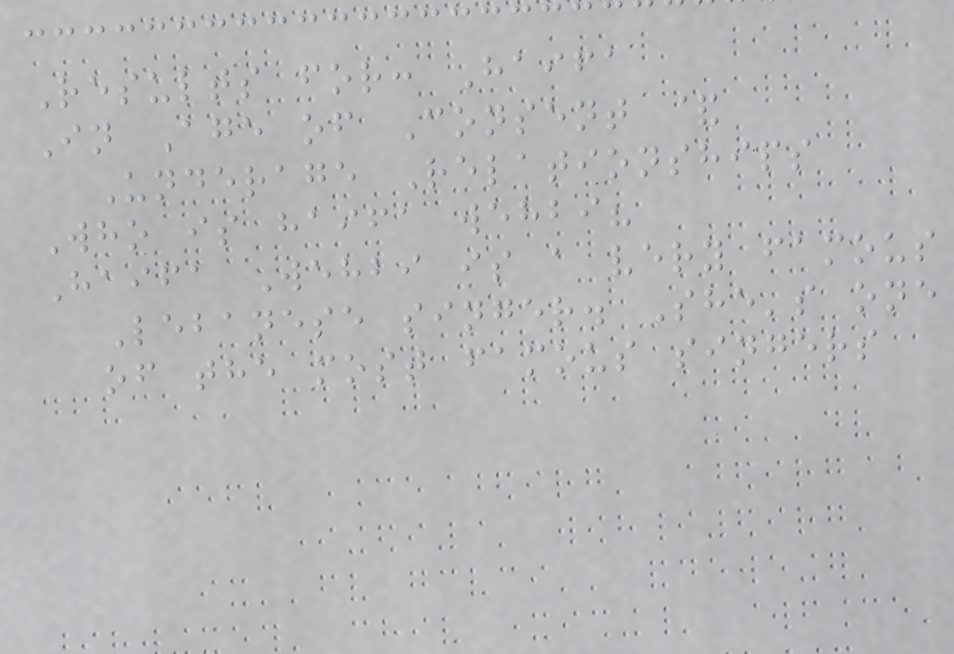Results for: Haifa
In Age of Consent &
Underage Relationships
Who is haifa wehbi?
Haifa Wehbi is a very famous
Lebanese singer. She's one
of the most famous singers
